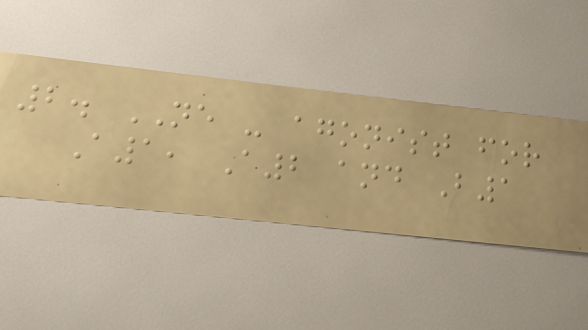2. NE - agonist for
A1, A2 and B1
